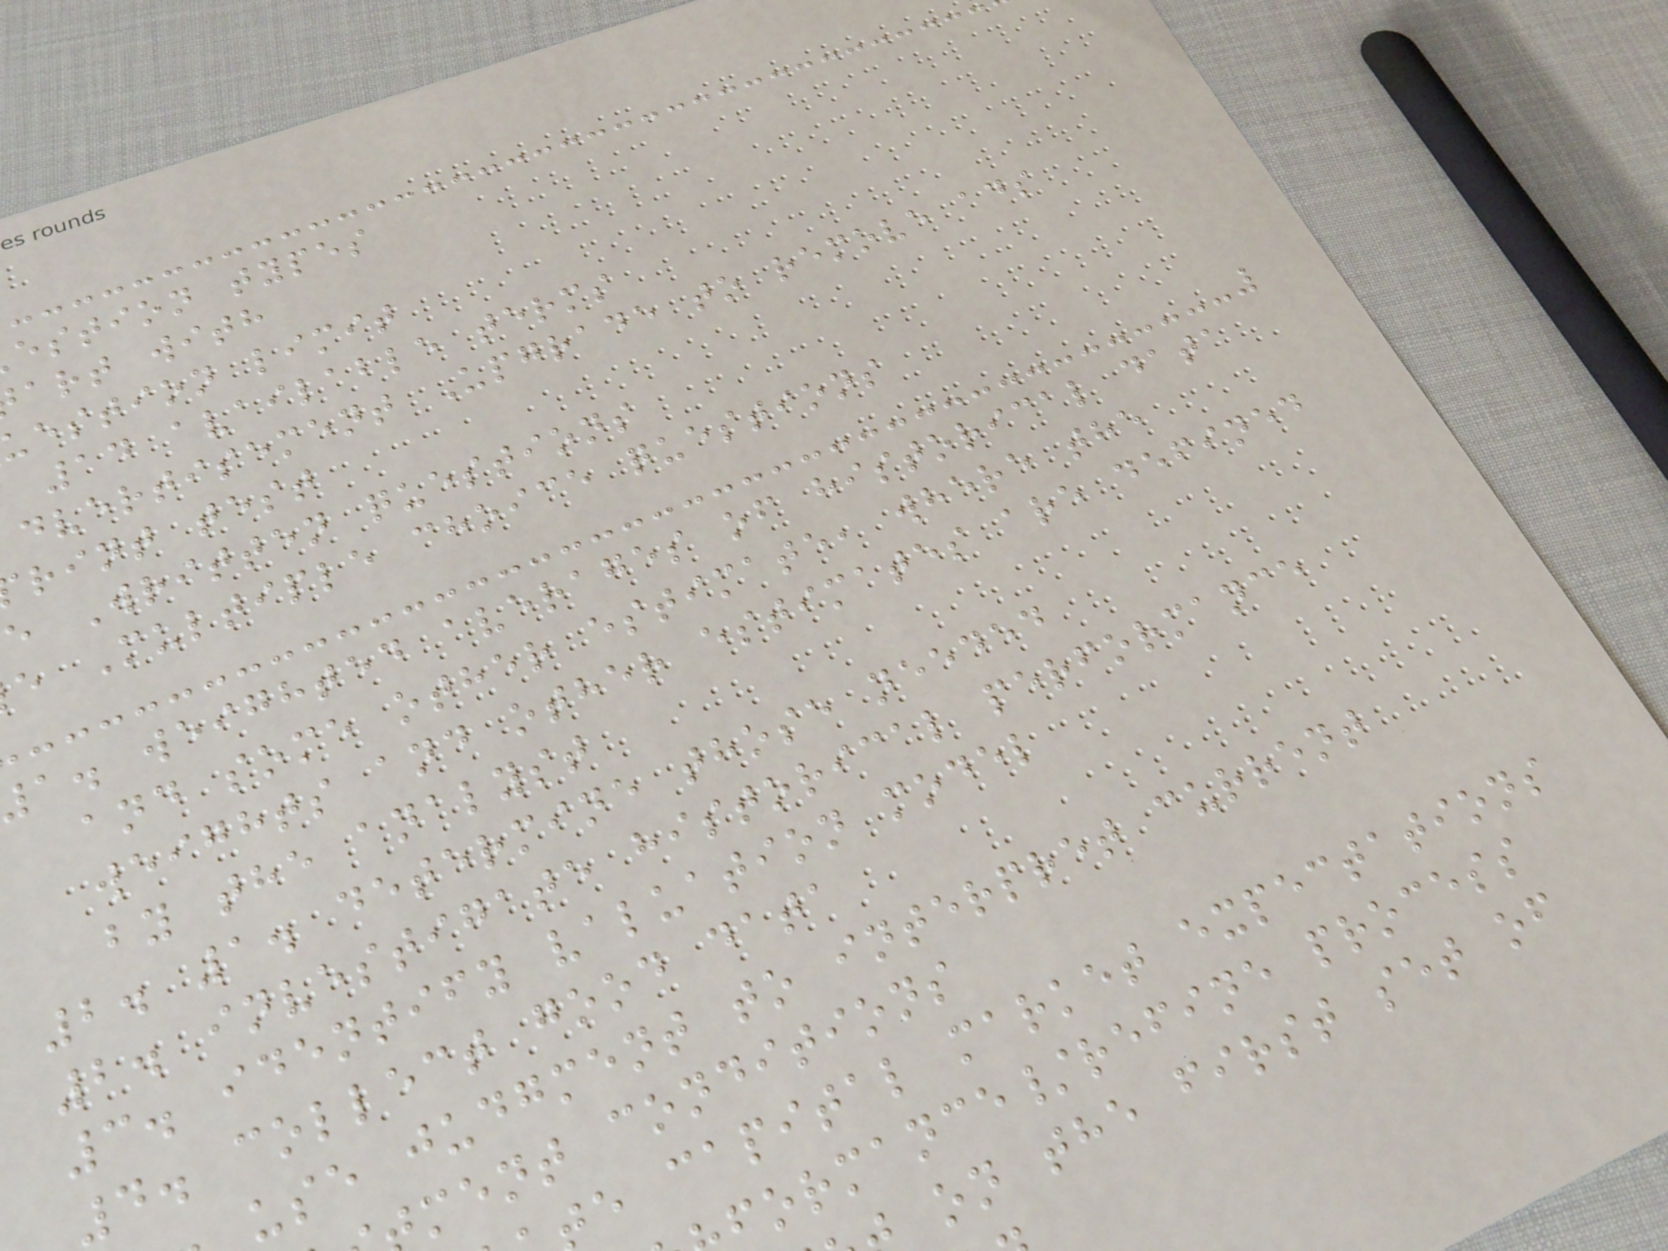estion types
art with
uestion limit
14 available terms
dvertisement Upgrade to remove ads
rint test
e Written questions
e Multiple choice questions
a. weighted averages of historical data
and some other estimate, where the
weights and other estimates are defined
by the analyst
2. 1. determine those needed
2. investigate historical performance
3. identify valuation model
4. collect good data
use judgment to interpret current
ment conditions
e capital market expectations
formance/refine process
on the first set of
